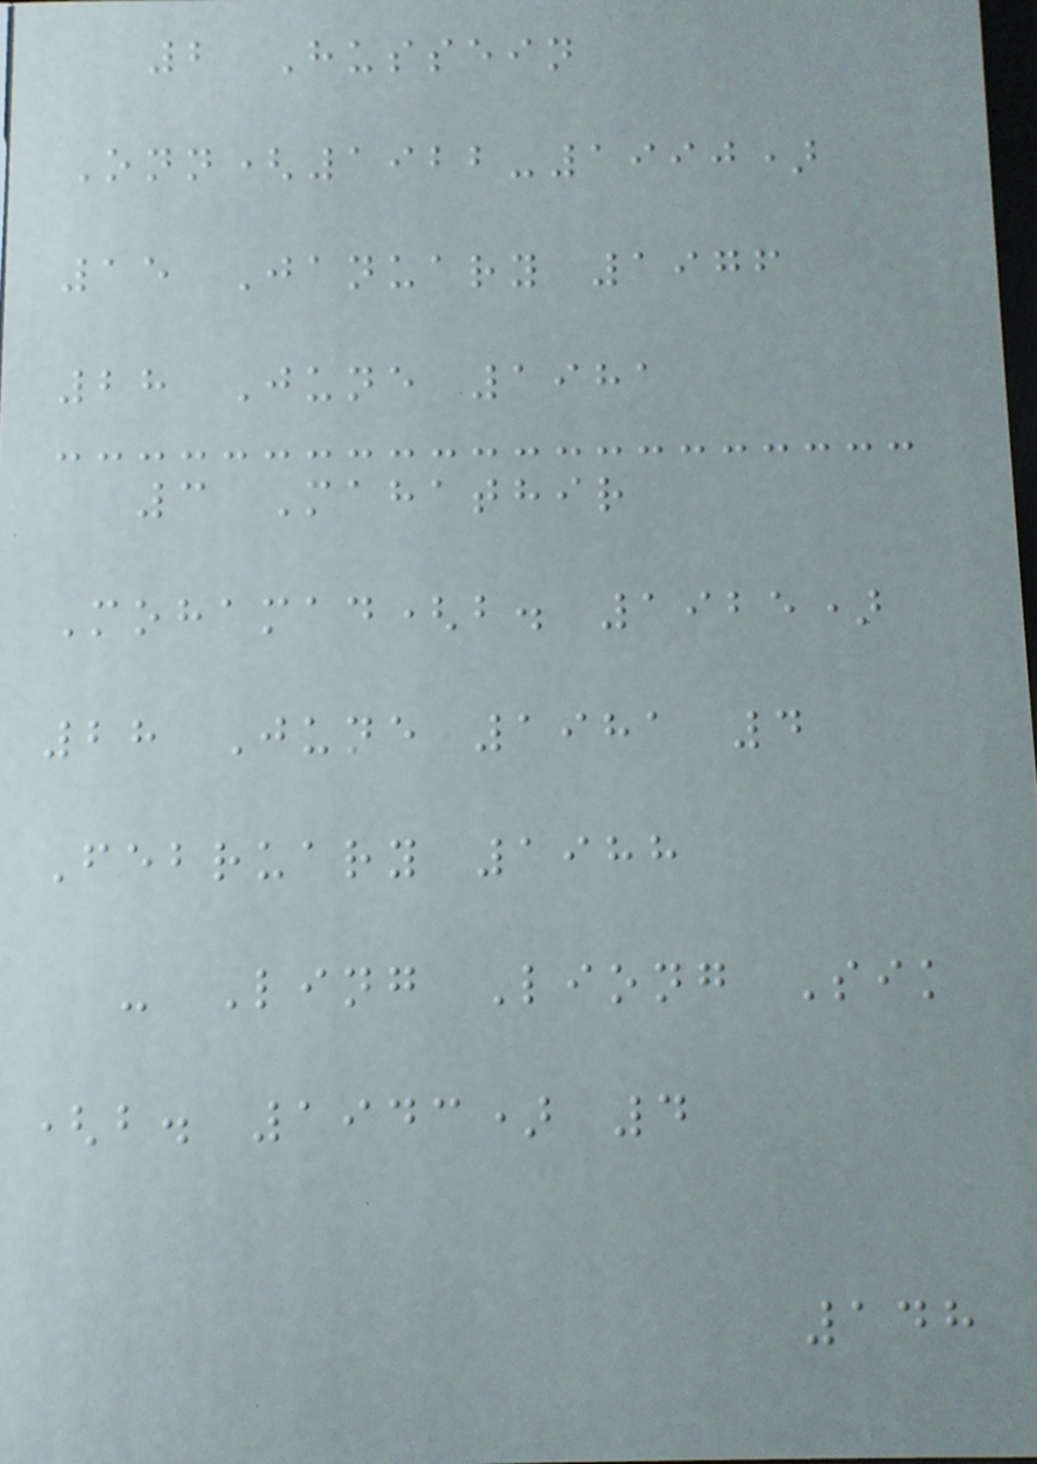2 Hussein
Onn(1922-1990)
15 January 1976
28 June 1981
3 Mahathir
Mohamad(b. 1925)
28 June 1981 4
February 1988
- Ling Liong Sik
(b. 1943) 4
148
